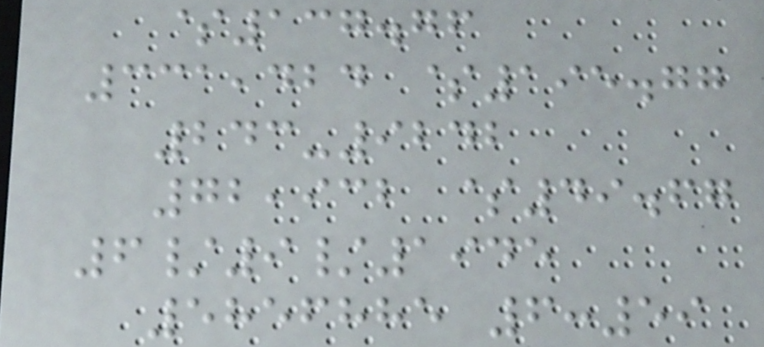$137.76
331,424 $195.77
243-9242
72,932 $49.67
6/9/1945
5856885 6:59
